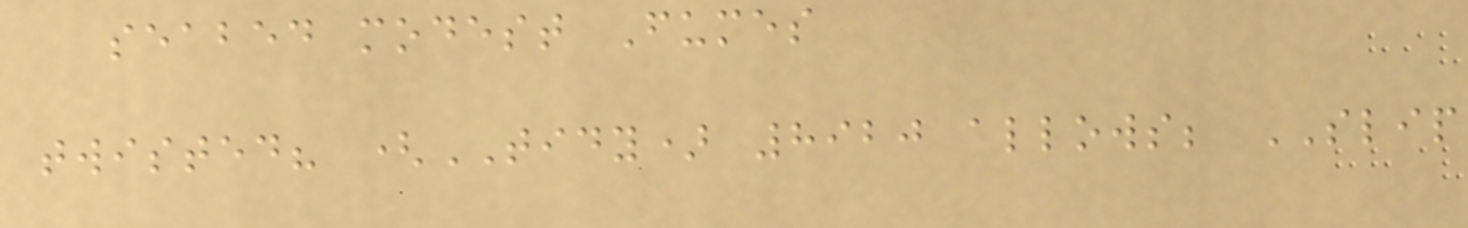seabed modest Fumes
twisted? (TIDY) 8920 allows; SLIP
